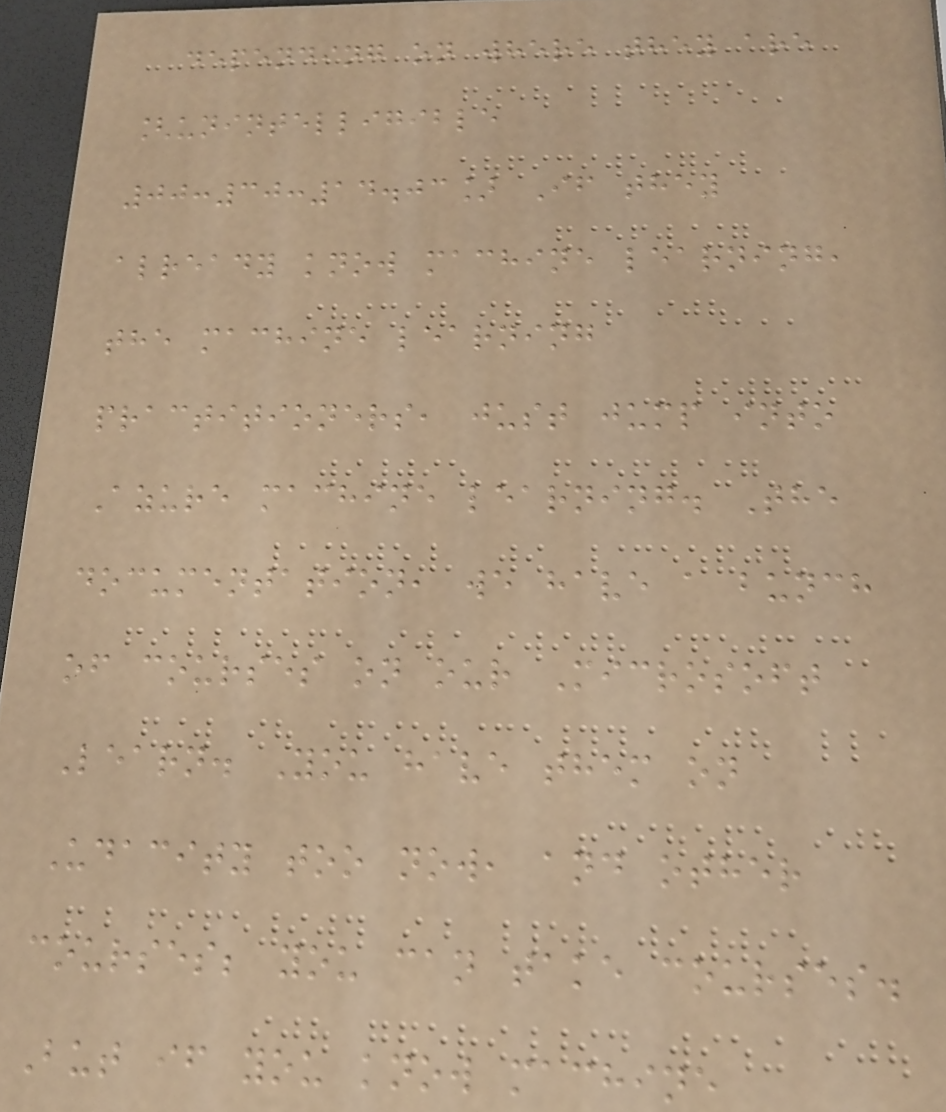depending on where they are
[unintelligible
00:30:14.03] If they
already know machine learning,
the machine learning
practitioners, just jump into
Azure machine learning. The
documentation, we have a bunch
of courses on our Microsoft
Learn. You have them on
Udacity too now, and other
courses; you can take courses.
But if you know machine
